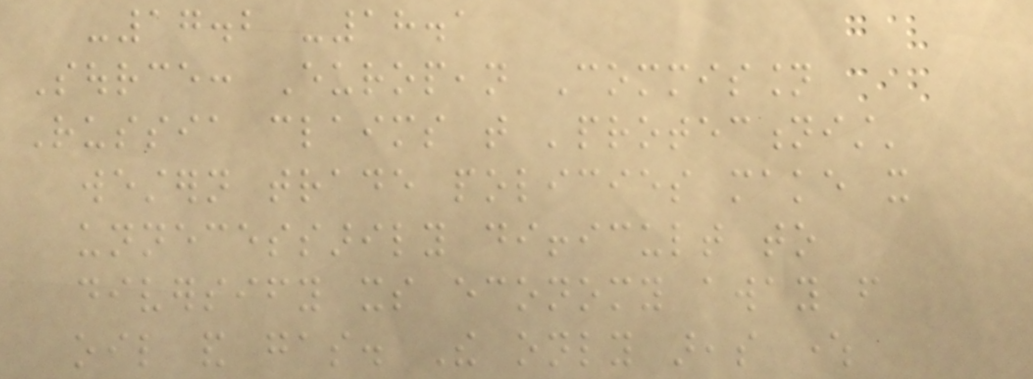-17.2 -18.1
Source: European Commission
Russia claims that 'protectionist'
western trade policies make it
unnecessarily difficult to
diversify its economy away from
oil and gas. The only areas where
